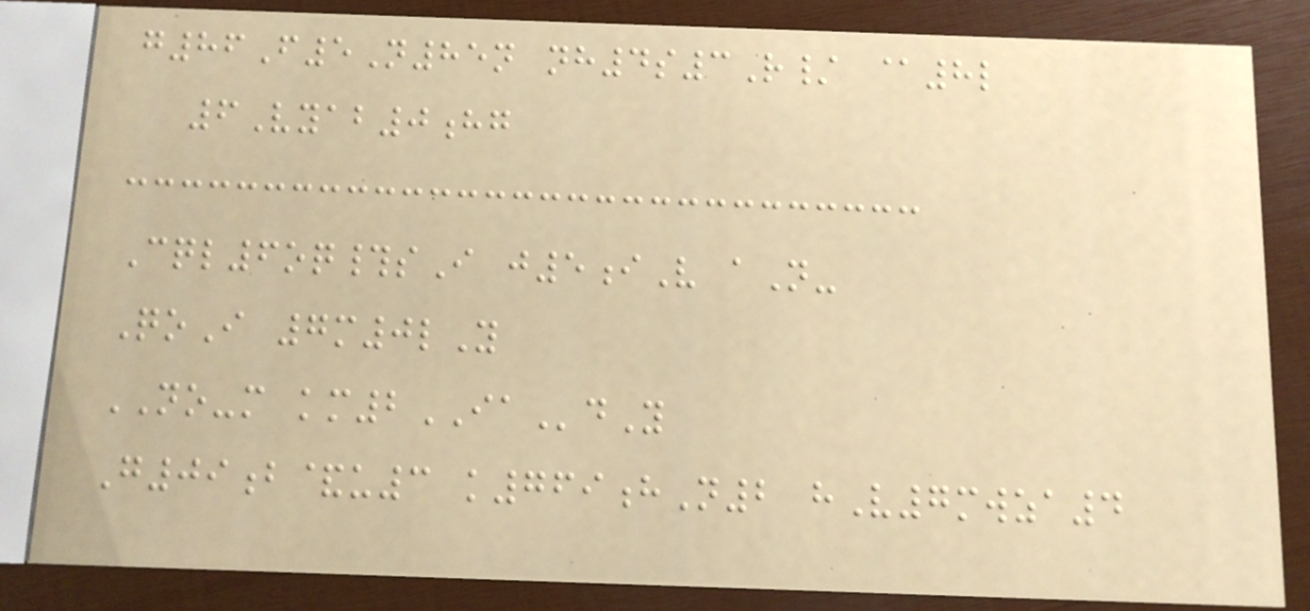g86F5N85n nh4s3R/ @8l
6Vyab0hg
Cql6oq#sI j5iV aN-
QoI 7m0lY
NO-m km2IAdY
G09b&u3 k769hN2 hV7mwza4
